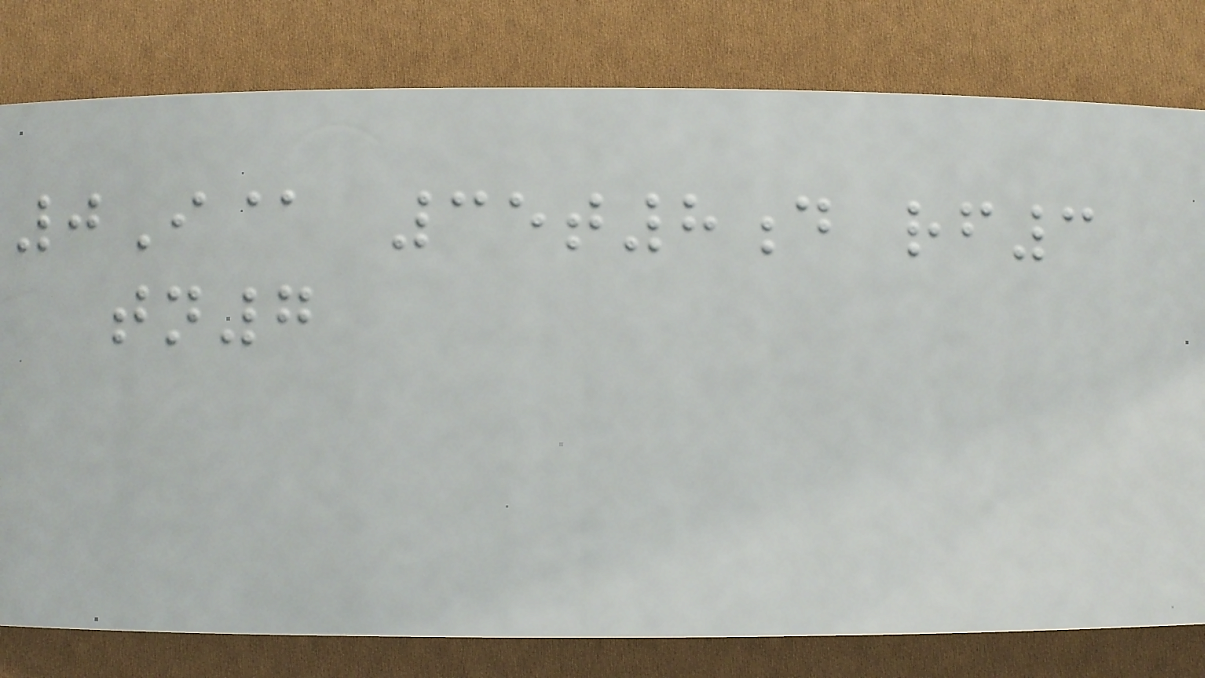0I@ 35t8d rf3
tn7
